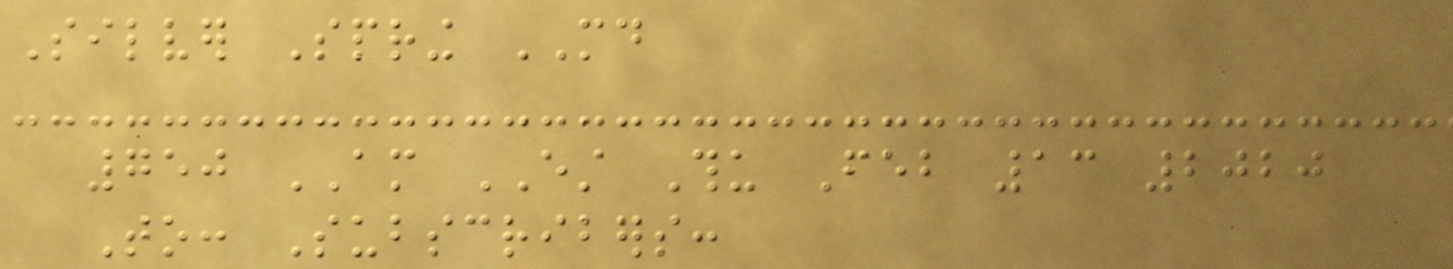Silver Spring MD
750 AM EST Thu Feb 13 2020
To: Subscribers:
